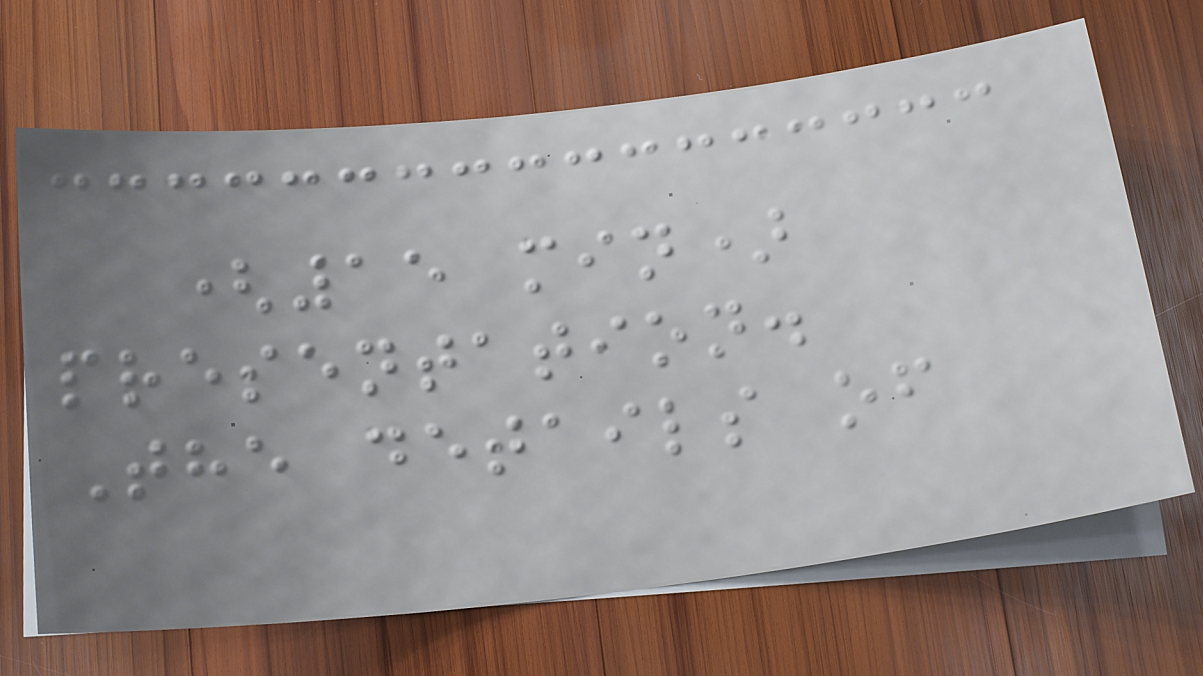(15 min)
presentation.
The details of
